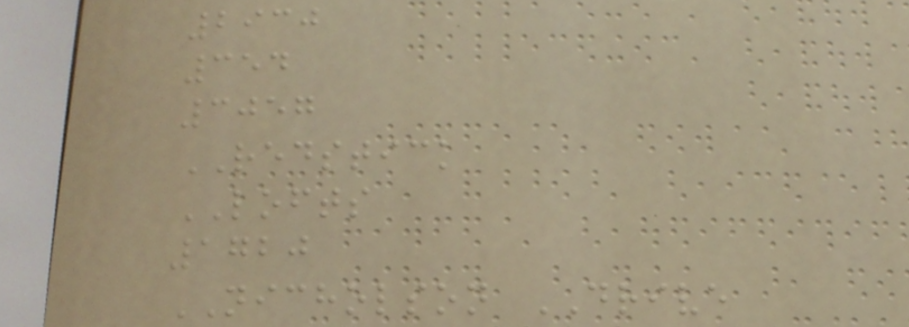2930
354
3057
REDSTICK
LOFTS
1720
NICHOLSON DRIVE
